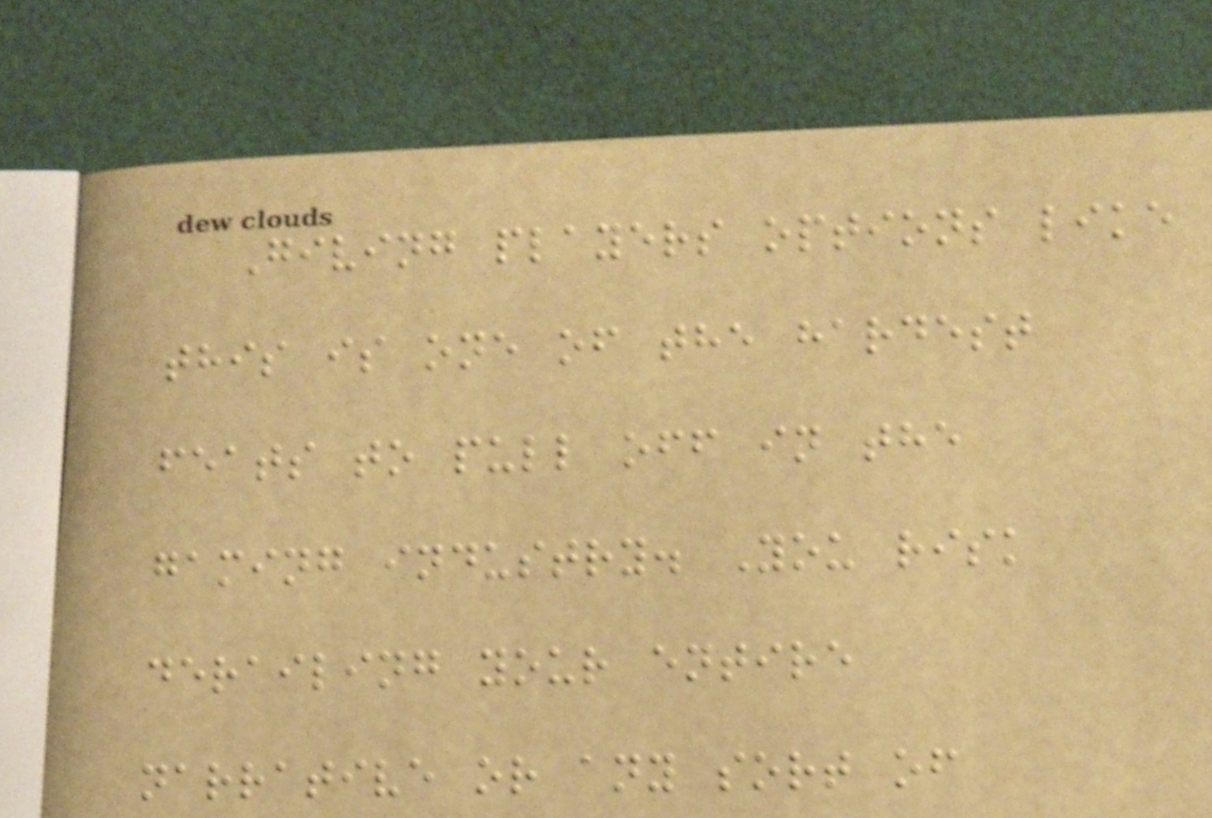Giving players options like
this is one of the hardest
feats to pull off in the
gaming industry. You risk
derailing your entire
narrative or any sort of
